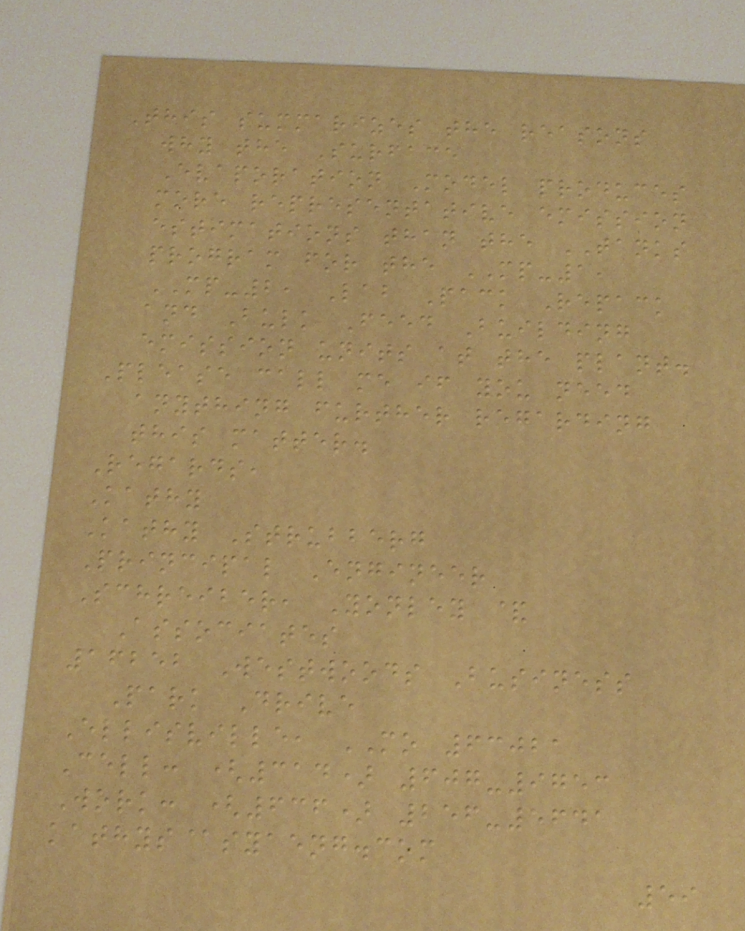This summarizes the reasons
why the Surface
Evaporation Model produces
more representative emission
estimations than the TANKS
program for the MP-1,
MP-2, Lab Pack Repack
and Bulk Feed Building
emission units at the plant.
Please call me if you need
anything further regarding
this matter.
Regards,
Kathy
Kathy Strubberg
Principal Engineer
Schreiber, Yonley &
Associates
16252 Westwoods Business
Park Drive
Ellisville, MO 63021
Cell: (314) 607-9753
Work: (636) 256-5641
kathys@syaeng.com
59
